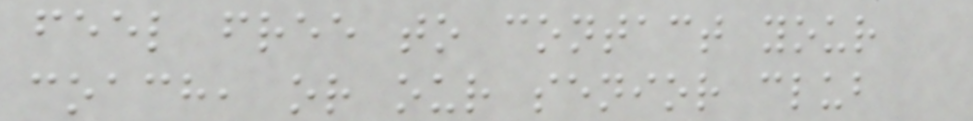feel free to contact your
coach, or our senior club
